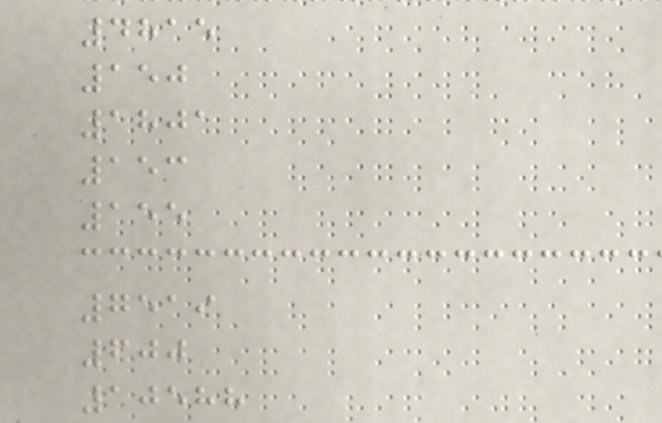4815
150
1801
153
155
7519
600
10588
